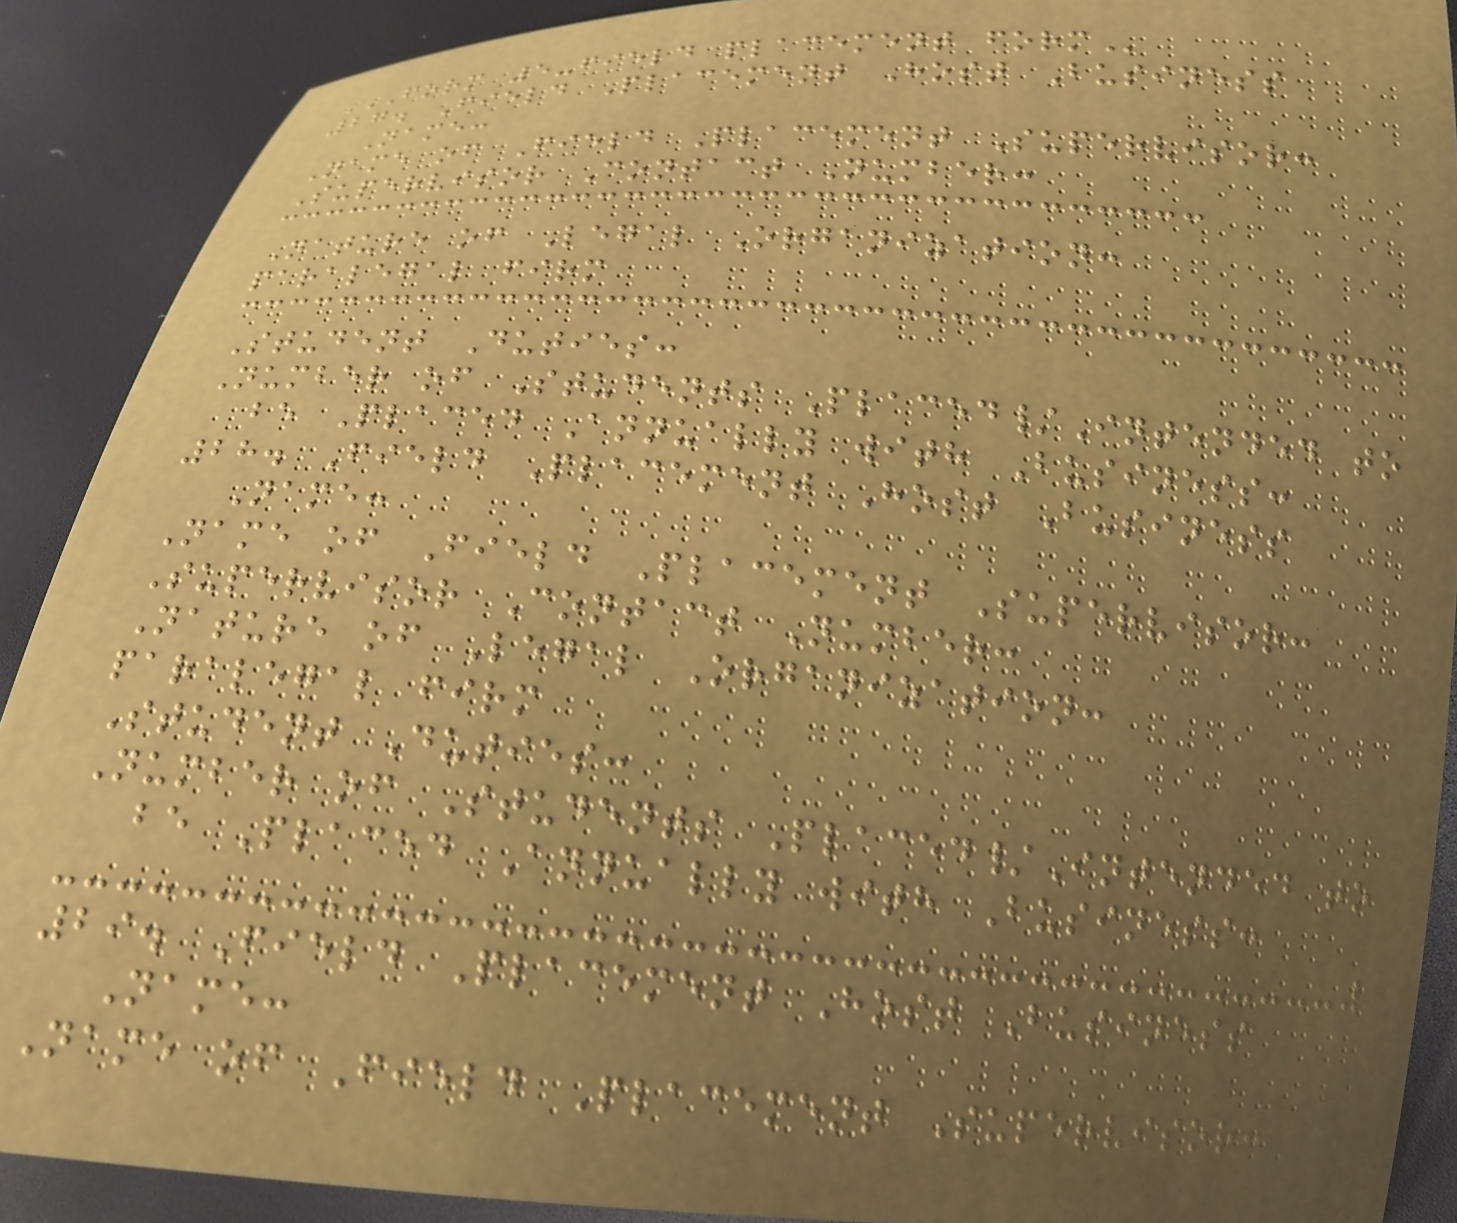FORM 5-FIELD PLACEMENT FORM
27. Field Placement Host Business
Name:
Name of Field Placement Supervisor:
Supervisor Contact Number:
Nature of Legal Organization:
paralegal firm
Student Duties:
Number of Students Placed/Intended to
be Placed Annually with Business:
28. Field Placement Host Business
Name:
Name of Field Placement Supervisor:
Supervisor Contact Number:
Nature of Legal Organization:
paralegal firm
Student Duties:
Number of Students Placed/Intended to
be Placed Annually with Business:
29. Field Placement Host Business
Name:
Name of Field Placement Supervisor:
